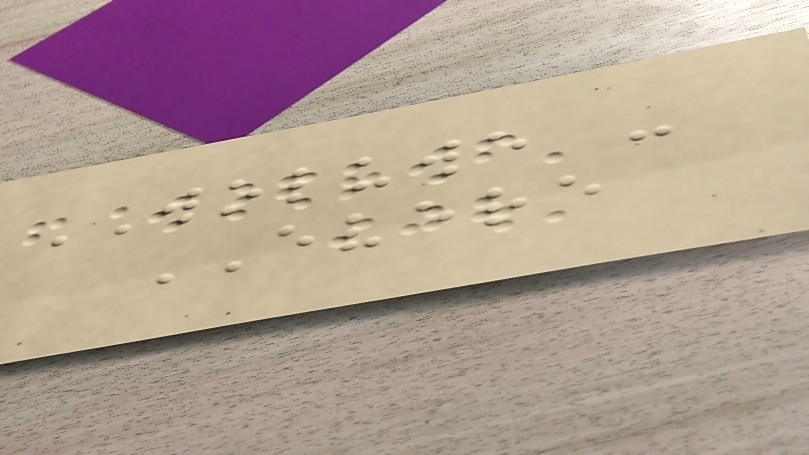WOLUWE -
EVERE
